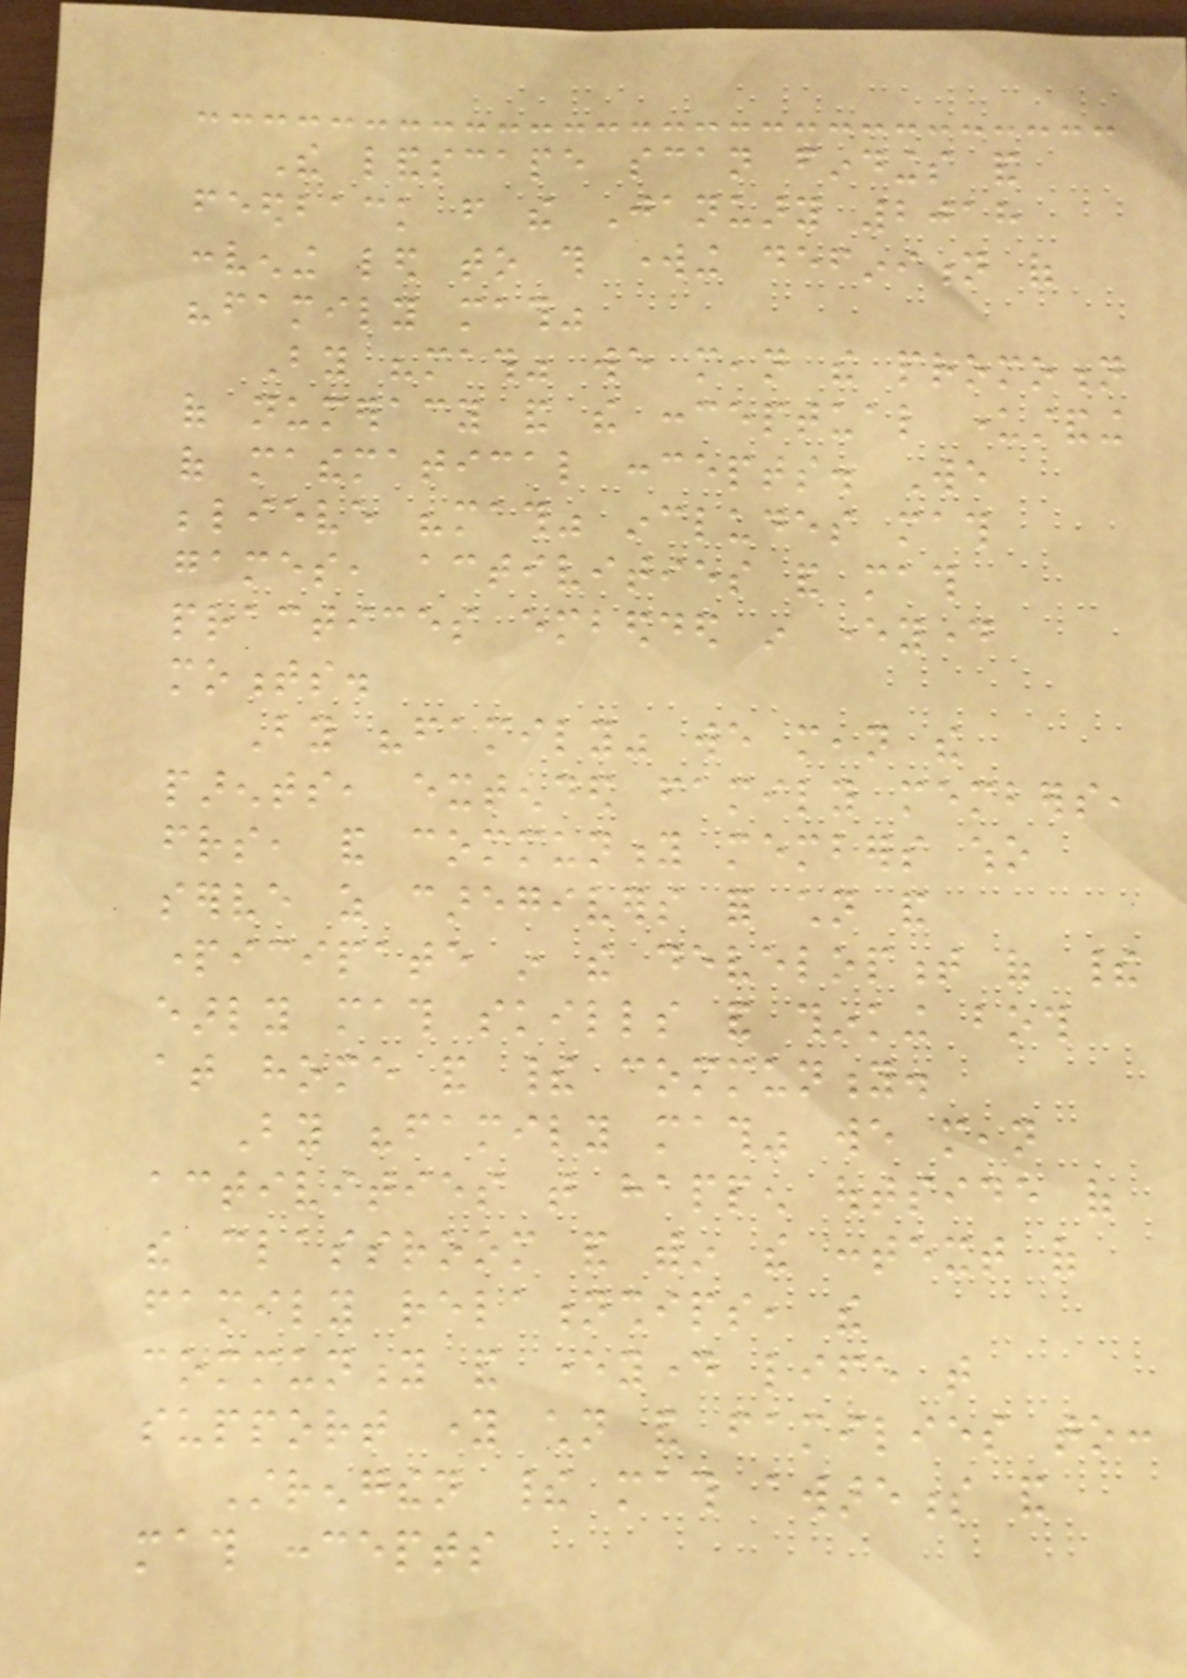The landscape scan findings and
feedback from the January 2018
convening led to this working definition of
"family math"
By "math" we mean the promotion
of numeracy and the conceptual understanding
of mathematical concepts. We
believe "math" includes math
games, activities and math
practices embedded in everyday
moments.
By "family" we mean the
parents, extended family members,
friends, and community members who
serve as caregivers for children and
participate in the development of their
early math skills and thinking both
at home and their community.
By "family math" we mean
activities that happen outside of
the classroom and within the context of
family relationships, the
community and everyday life that
support young children and families to:
Strengthen their math awareness and
math concepts
